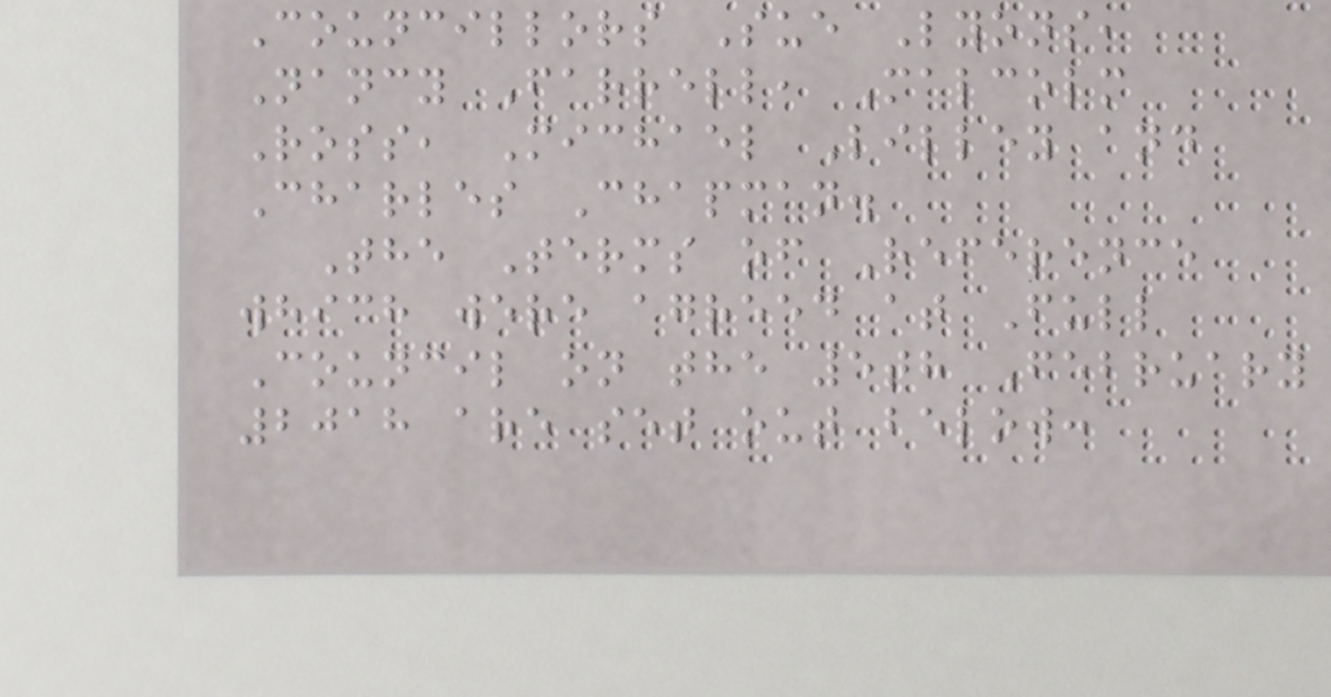Councillors Sue Lyons,
Nancy Farrell, Malcolm
Ross, Michael Lilley and
Charles Chapman.
The Terms of Reference
which were agreed at Full
Council on the 5th February
2018 are set out below:
